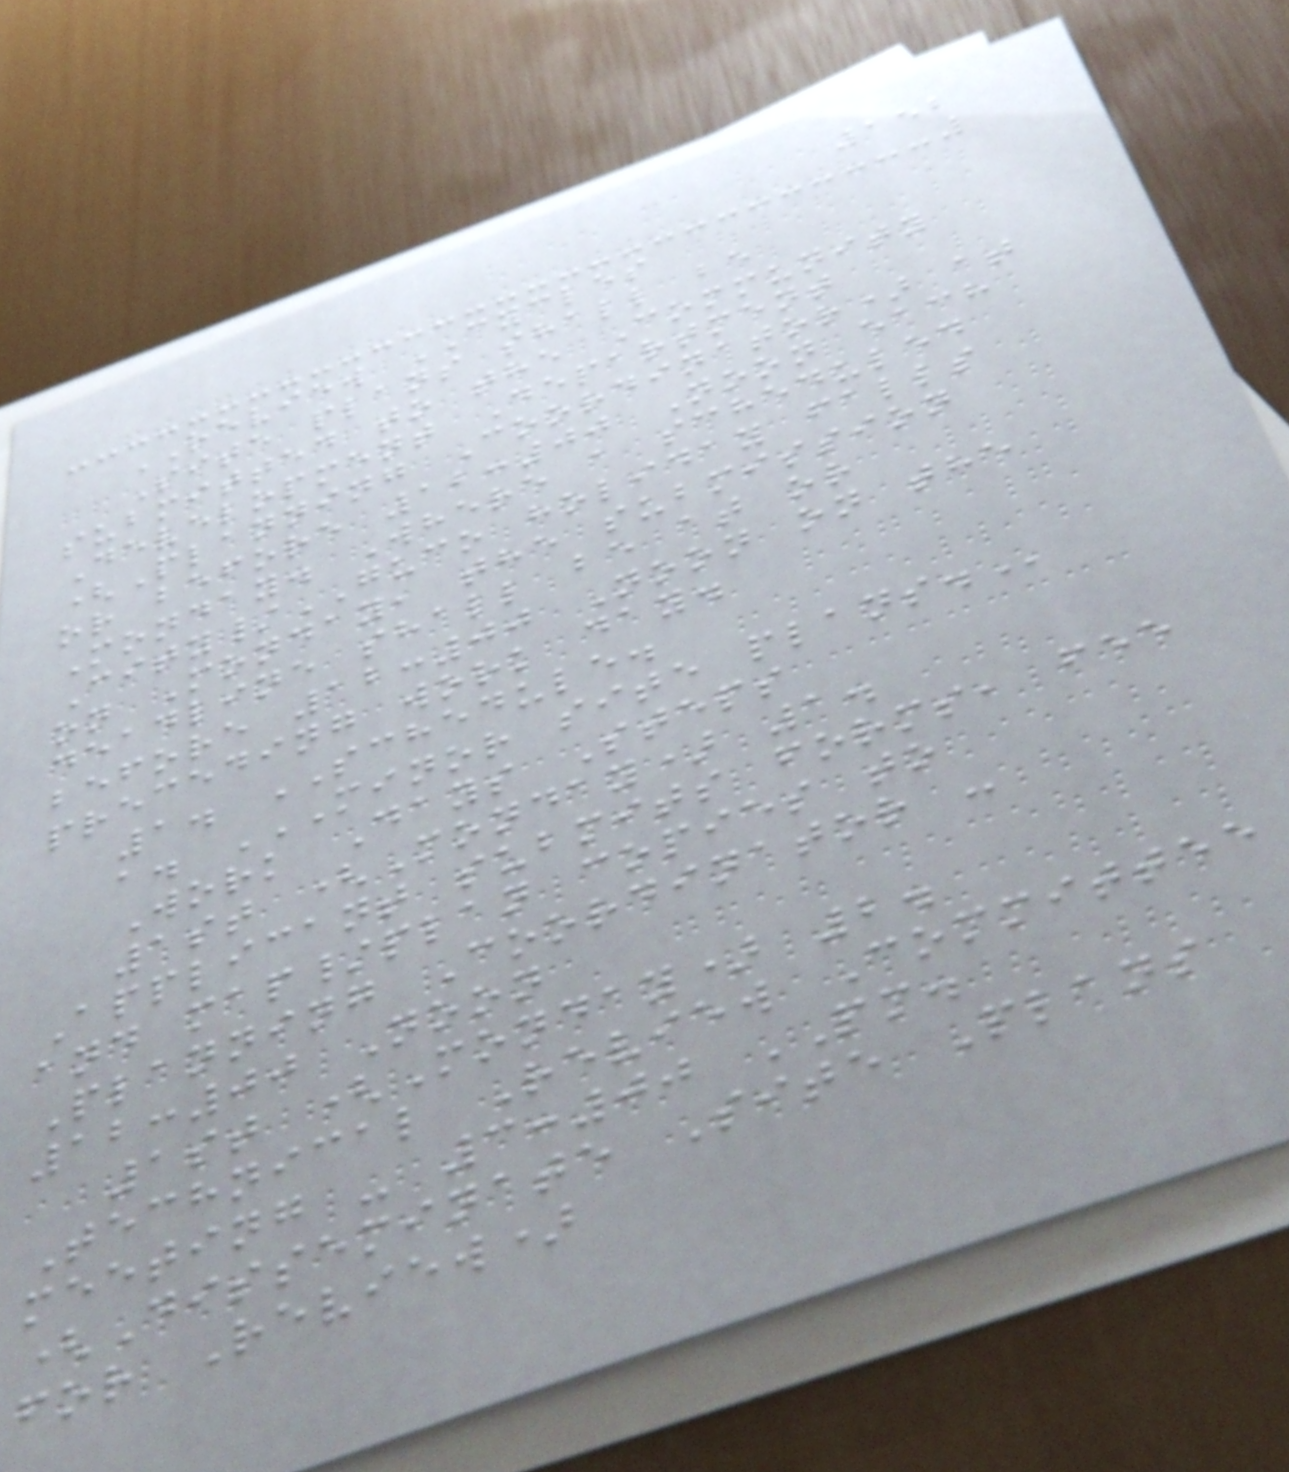152
REVIEW CYCLES
Site plans shall be
submitted to the Community
Development Department
(Planning Coordinator) at
or before 12:00 Noon each
Monday. Where a scheduled
City/GUCO holiday falls
on Monday, the submission
deadline shall be at or
before 12:00 Noon on the
preceding work day.
1. SCHEDULE.
a. MINOR SITE PLANS.
Work Days Steps
1st (Monday) 1.
Applicant submits forms, fee
and map/plan copies to
Planning Coordinator -
12:00 Noon
1st (Monday) 2.
Technical Review Committee
meeting - 3:00 PM.
(Disseminate Site Plans
for Review)
